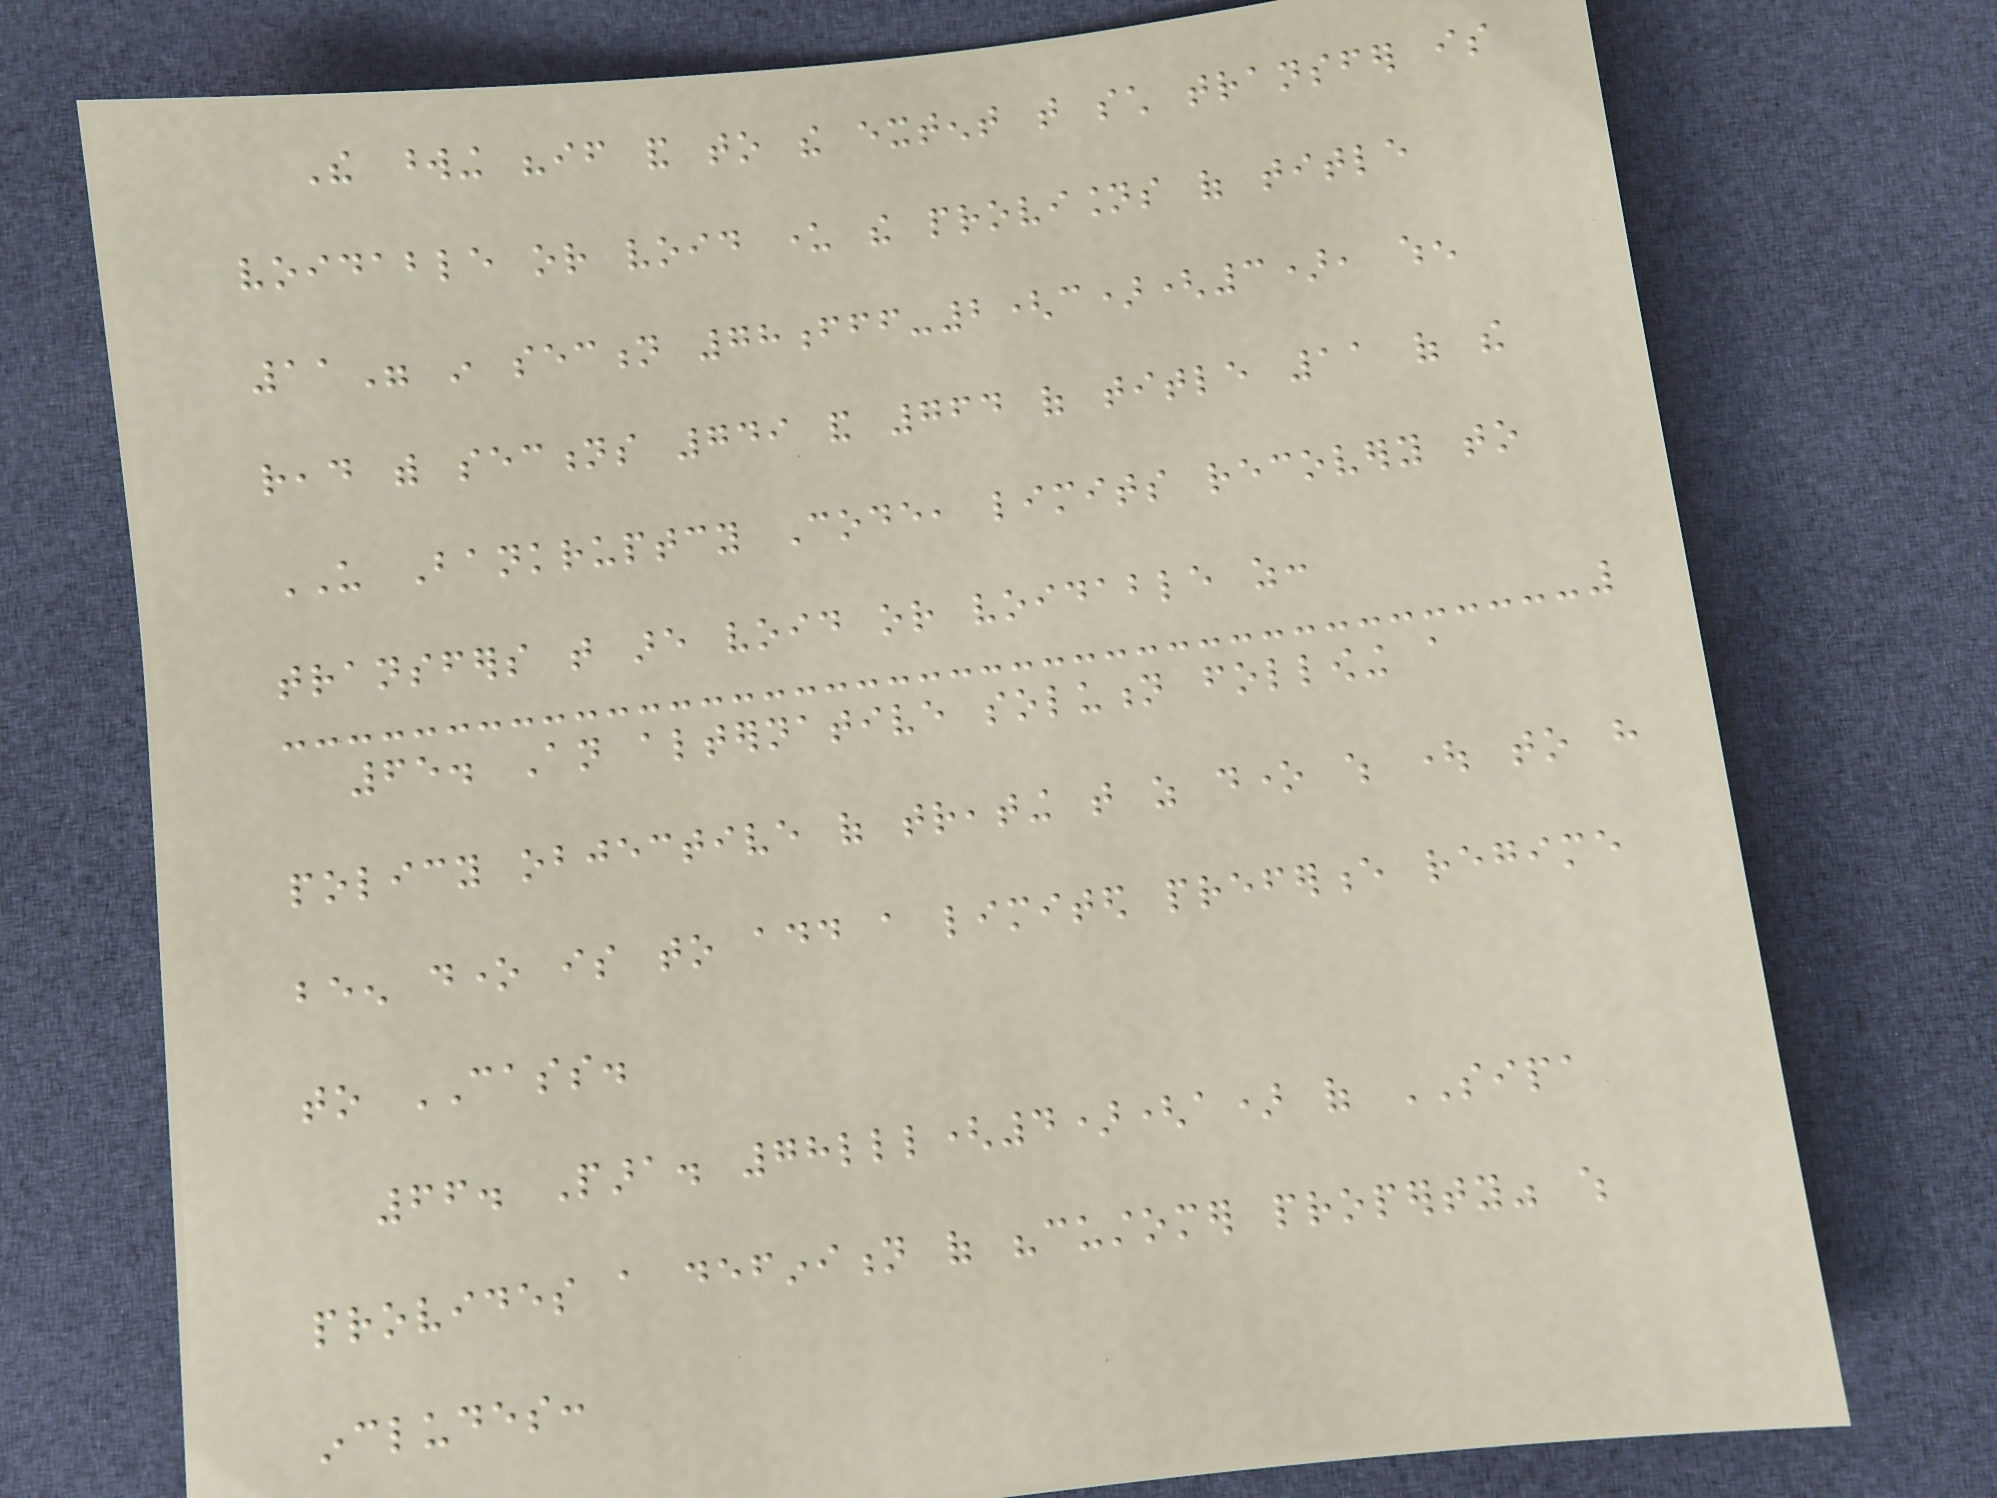The wording "if and to the extent that such transfer is
voidable or void under the provisions of title
11" in section 78fff-2(c)(3), when
read with sections 749 and 764 of title 11 of the
US Bankruptcy Code, limits recovery to
transfers that are void or voidable as:
65. An alternative solution following a
policy objective of treating that as done which ought to have
been done is to add a limited preference regime
to CASS.
66. Para. 78lll(4)(a) of SIPA
provides a definition of "customer property" which
includes:
